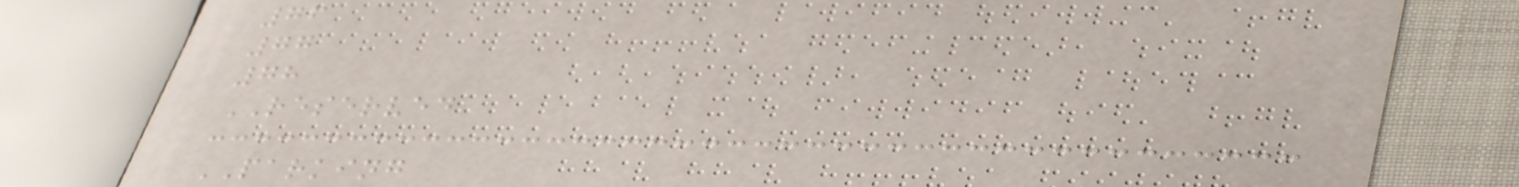76
77
78
RESERVED
PARKING
